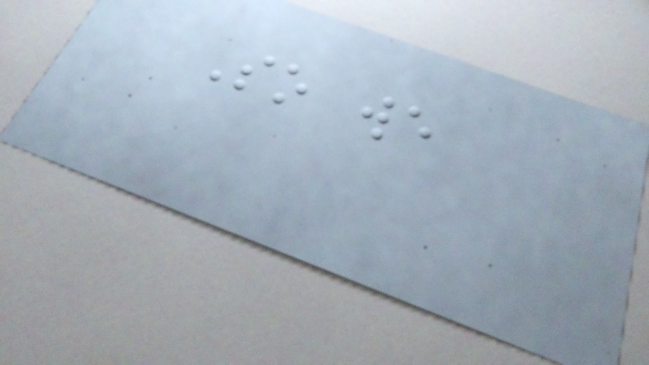So we
